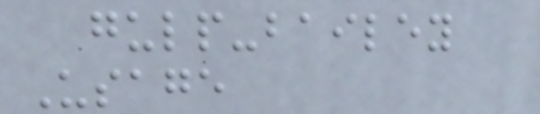gulp-bailey
Usage
